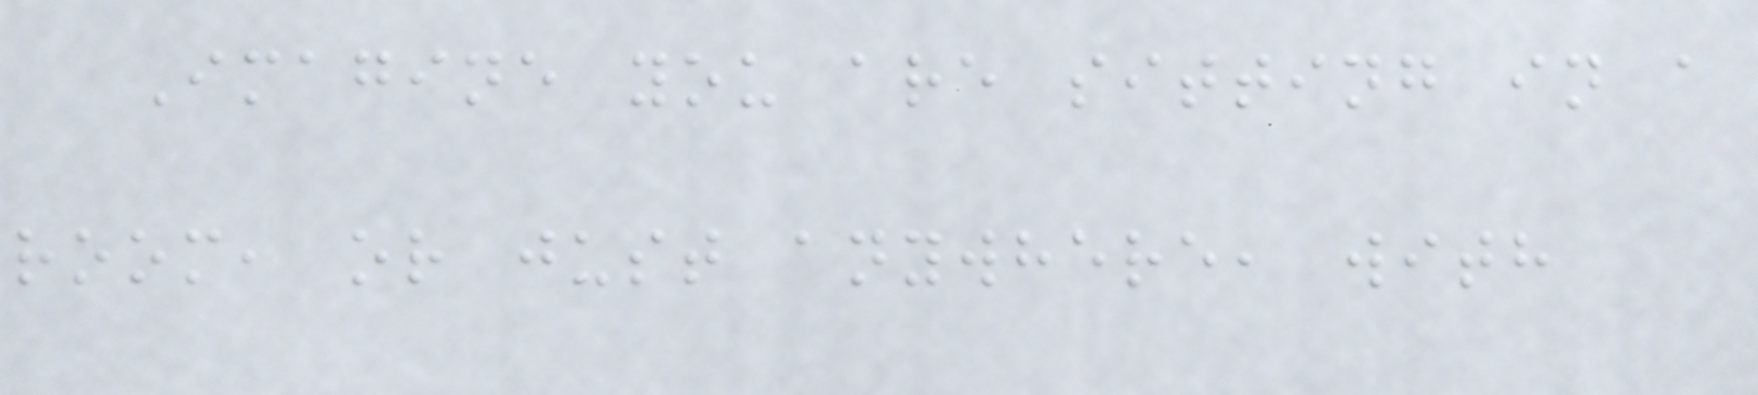Imagine you are sitting in a
room, or just anywhere, with
